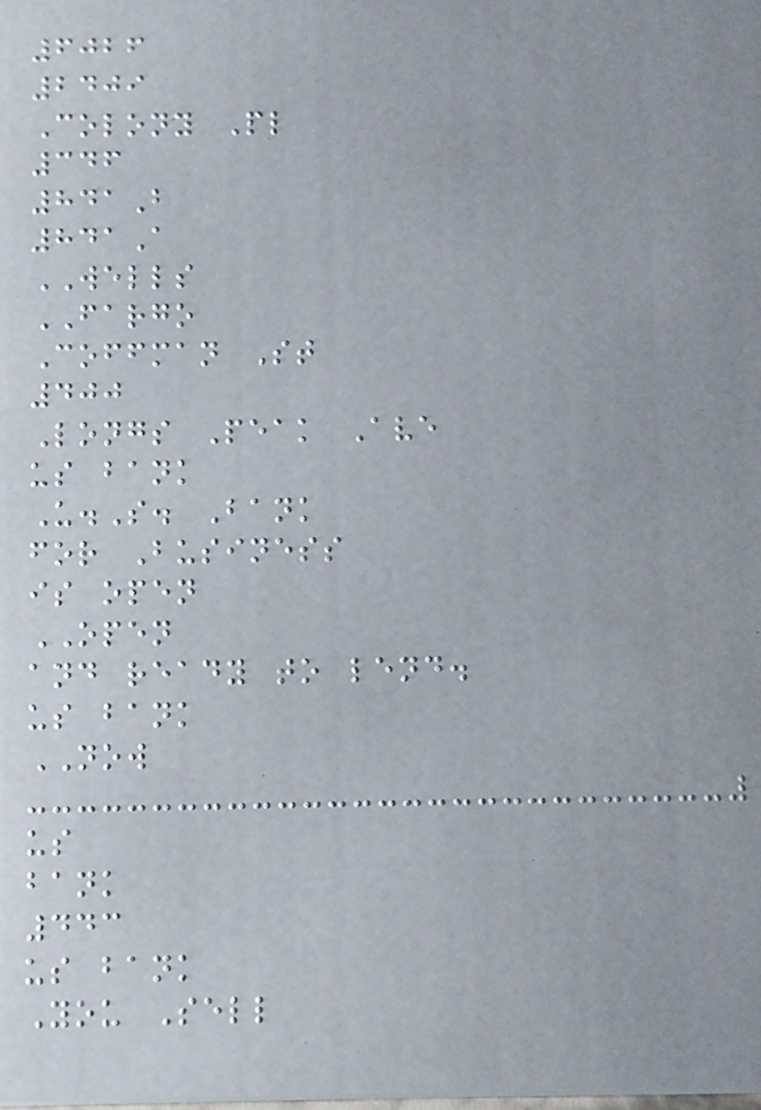6026
2409
Colony Pl
346
841B
841A
WELLS
FARGO
Coffman St
400
Longs Peak Ave
us bank
U.S. Bank
for Business
is open
OPEN
and ready to lend.
us bank
NOW
us
bank
443
us bank
You Sell
